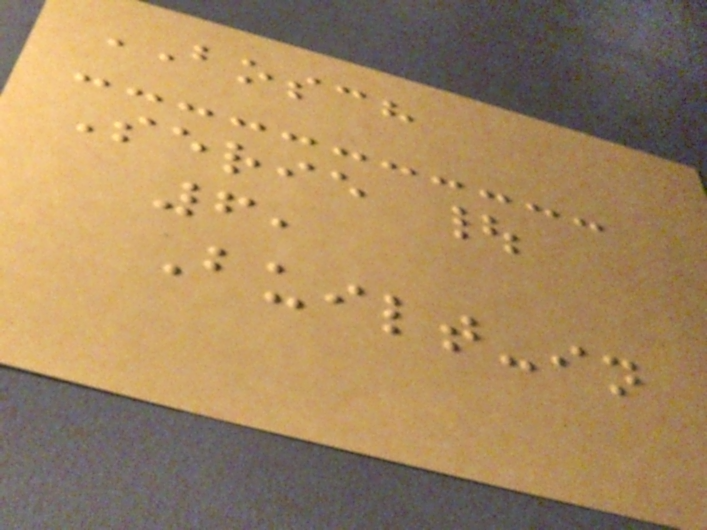BOSCH
Serie |
6,
Built-in
